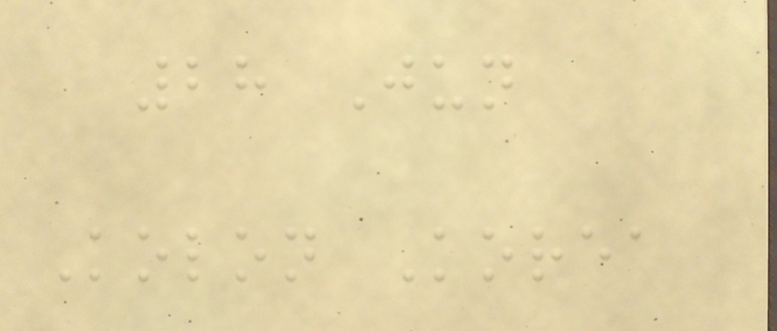28 Jun
Kolon Korea
